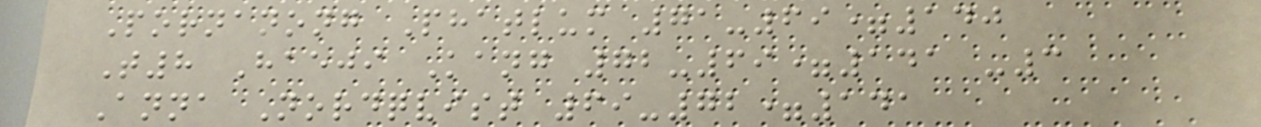Pornanong Phatlum 71-69=140
T8 Haeji Kang 72-69=141 -3
Anna Nordqvist 69-72=141
